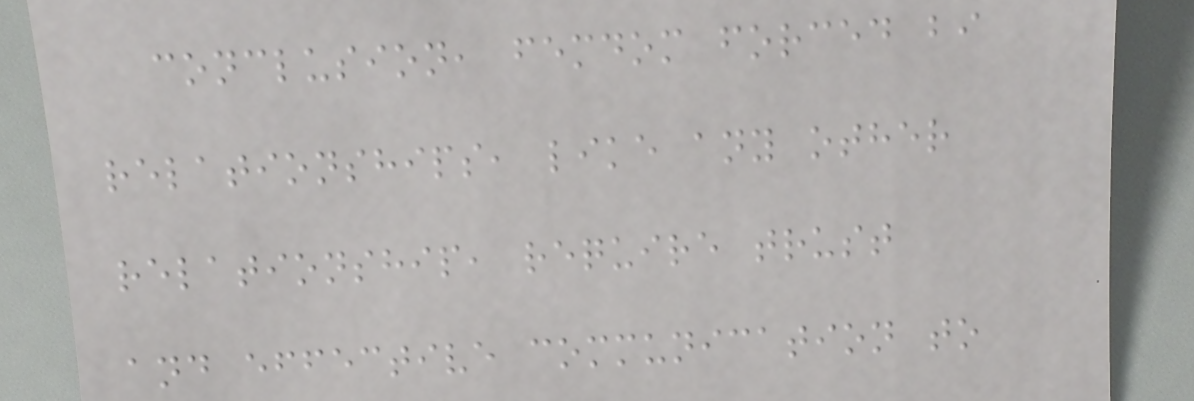conclusion, femdom forced bi
relationships, like any other
relationship, require trust
and effective communication to
